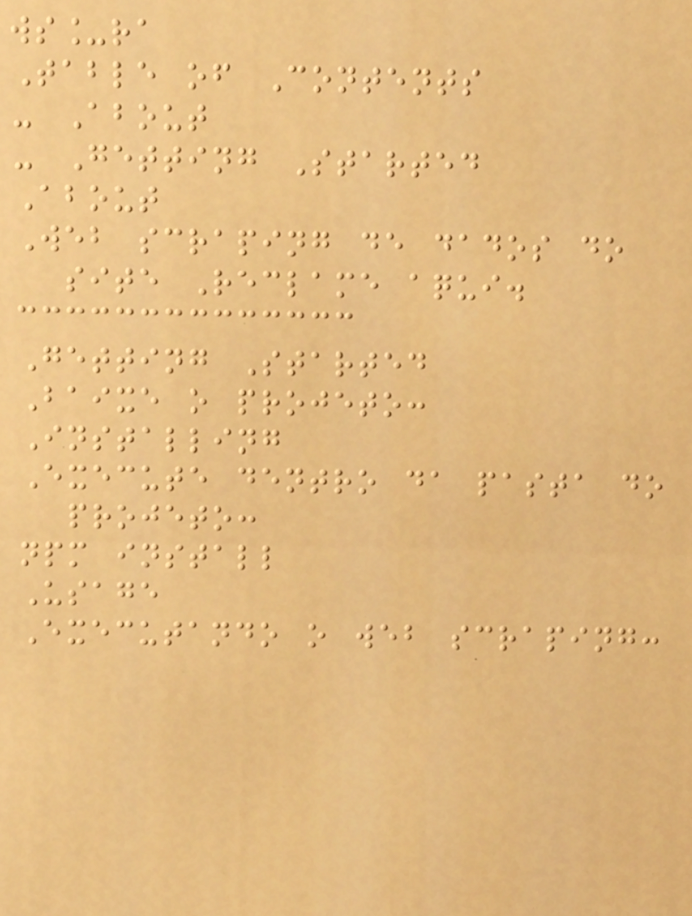ws_ra
Table of Contents
- About
- Getting Started
About
Web scraping de dados do
site Reclame aqui.
Getting Started
Baixe o projeto:
Installing
Execute dentro da pasta do
projeto:
npm install
Usage
Executando o web scraping:
